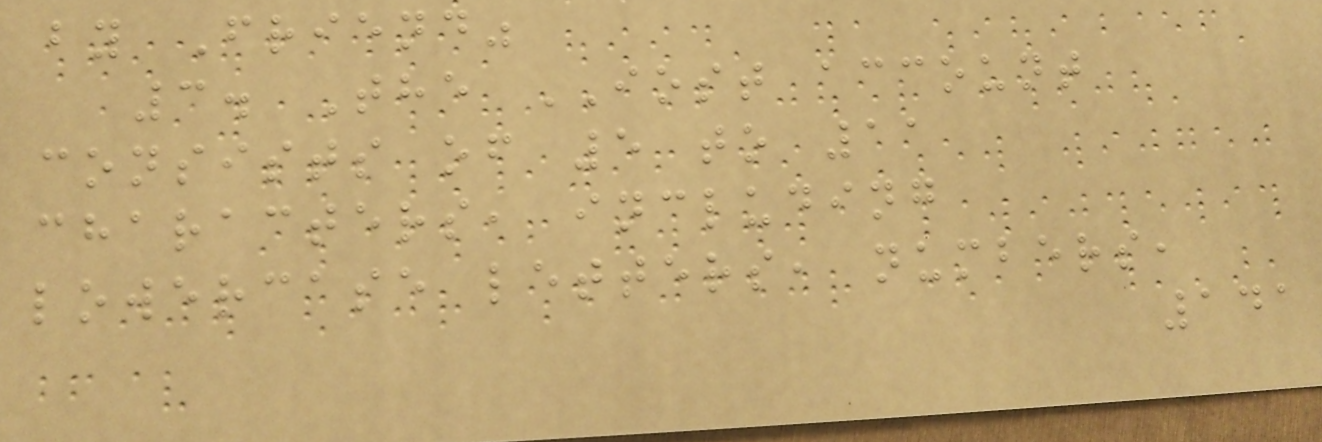by Friend"
3. The IOST account
consists of 5 to 11
characters, including
lowercase letters, numbers,
141
